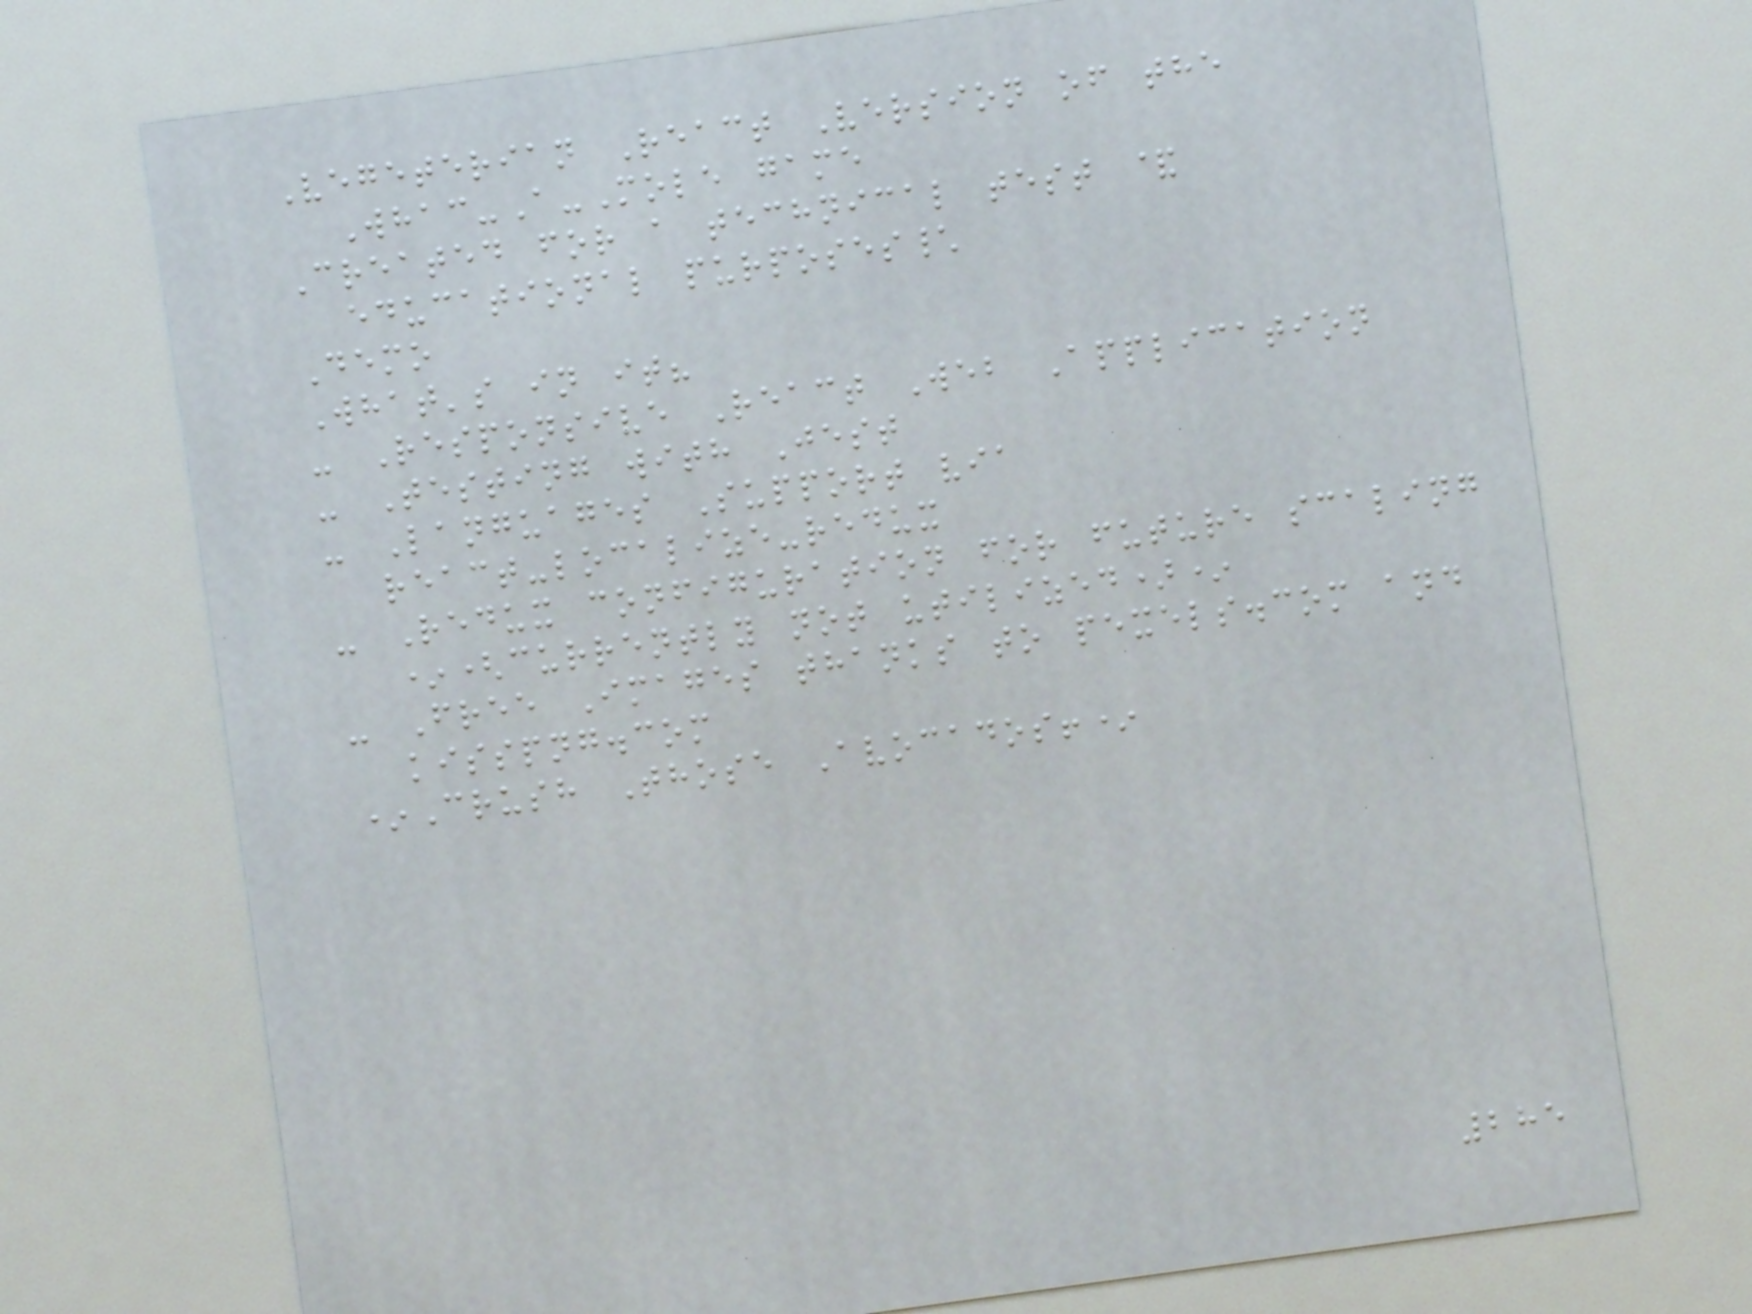Vegeterian React Version of the
Whac-A-Mole game
Created for a technical test &
educational purposes\
Demo
What's in it?
- Responsive React Web Application
- Testing with Jest
- Languages Support via
react-localize-redux
- Redux configuration for future scaling
*(currently not utilized)*
- Free Images thanks to pexels.com and
kisspng.com
*Crush Those Avocados!*
285
